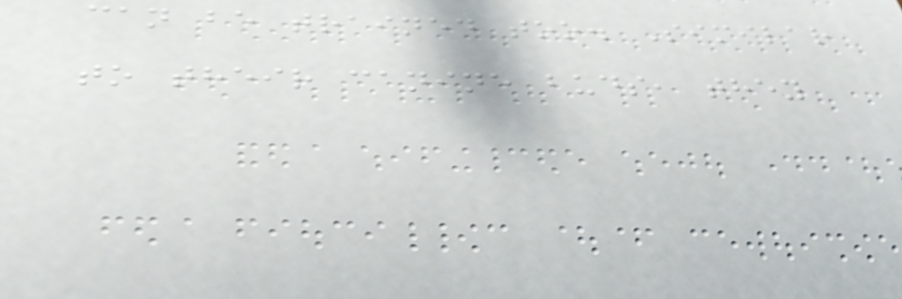can be trained too. Similar
to their canine buds, they
